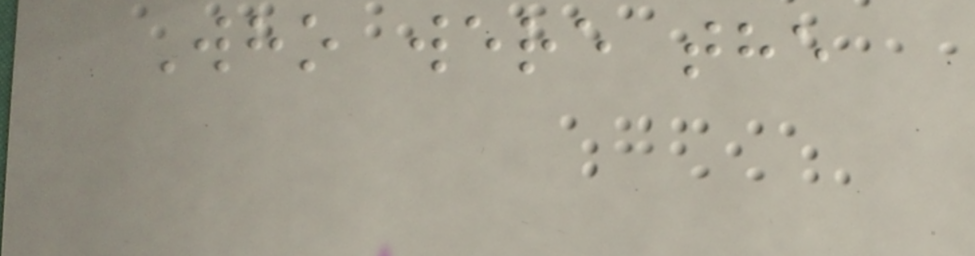Who were the
